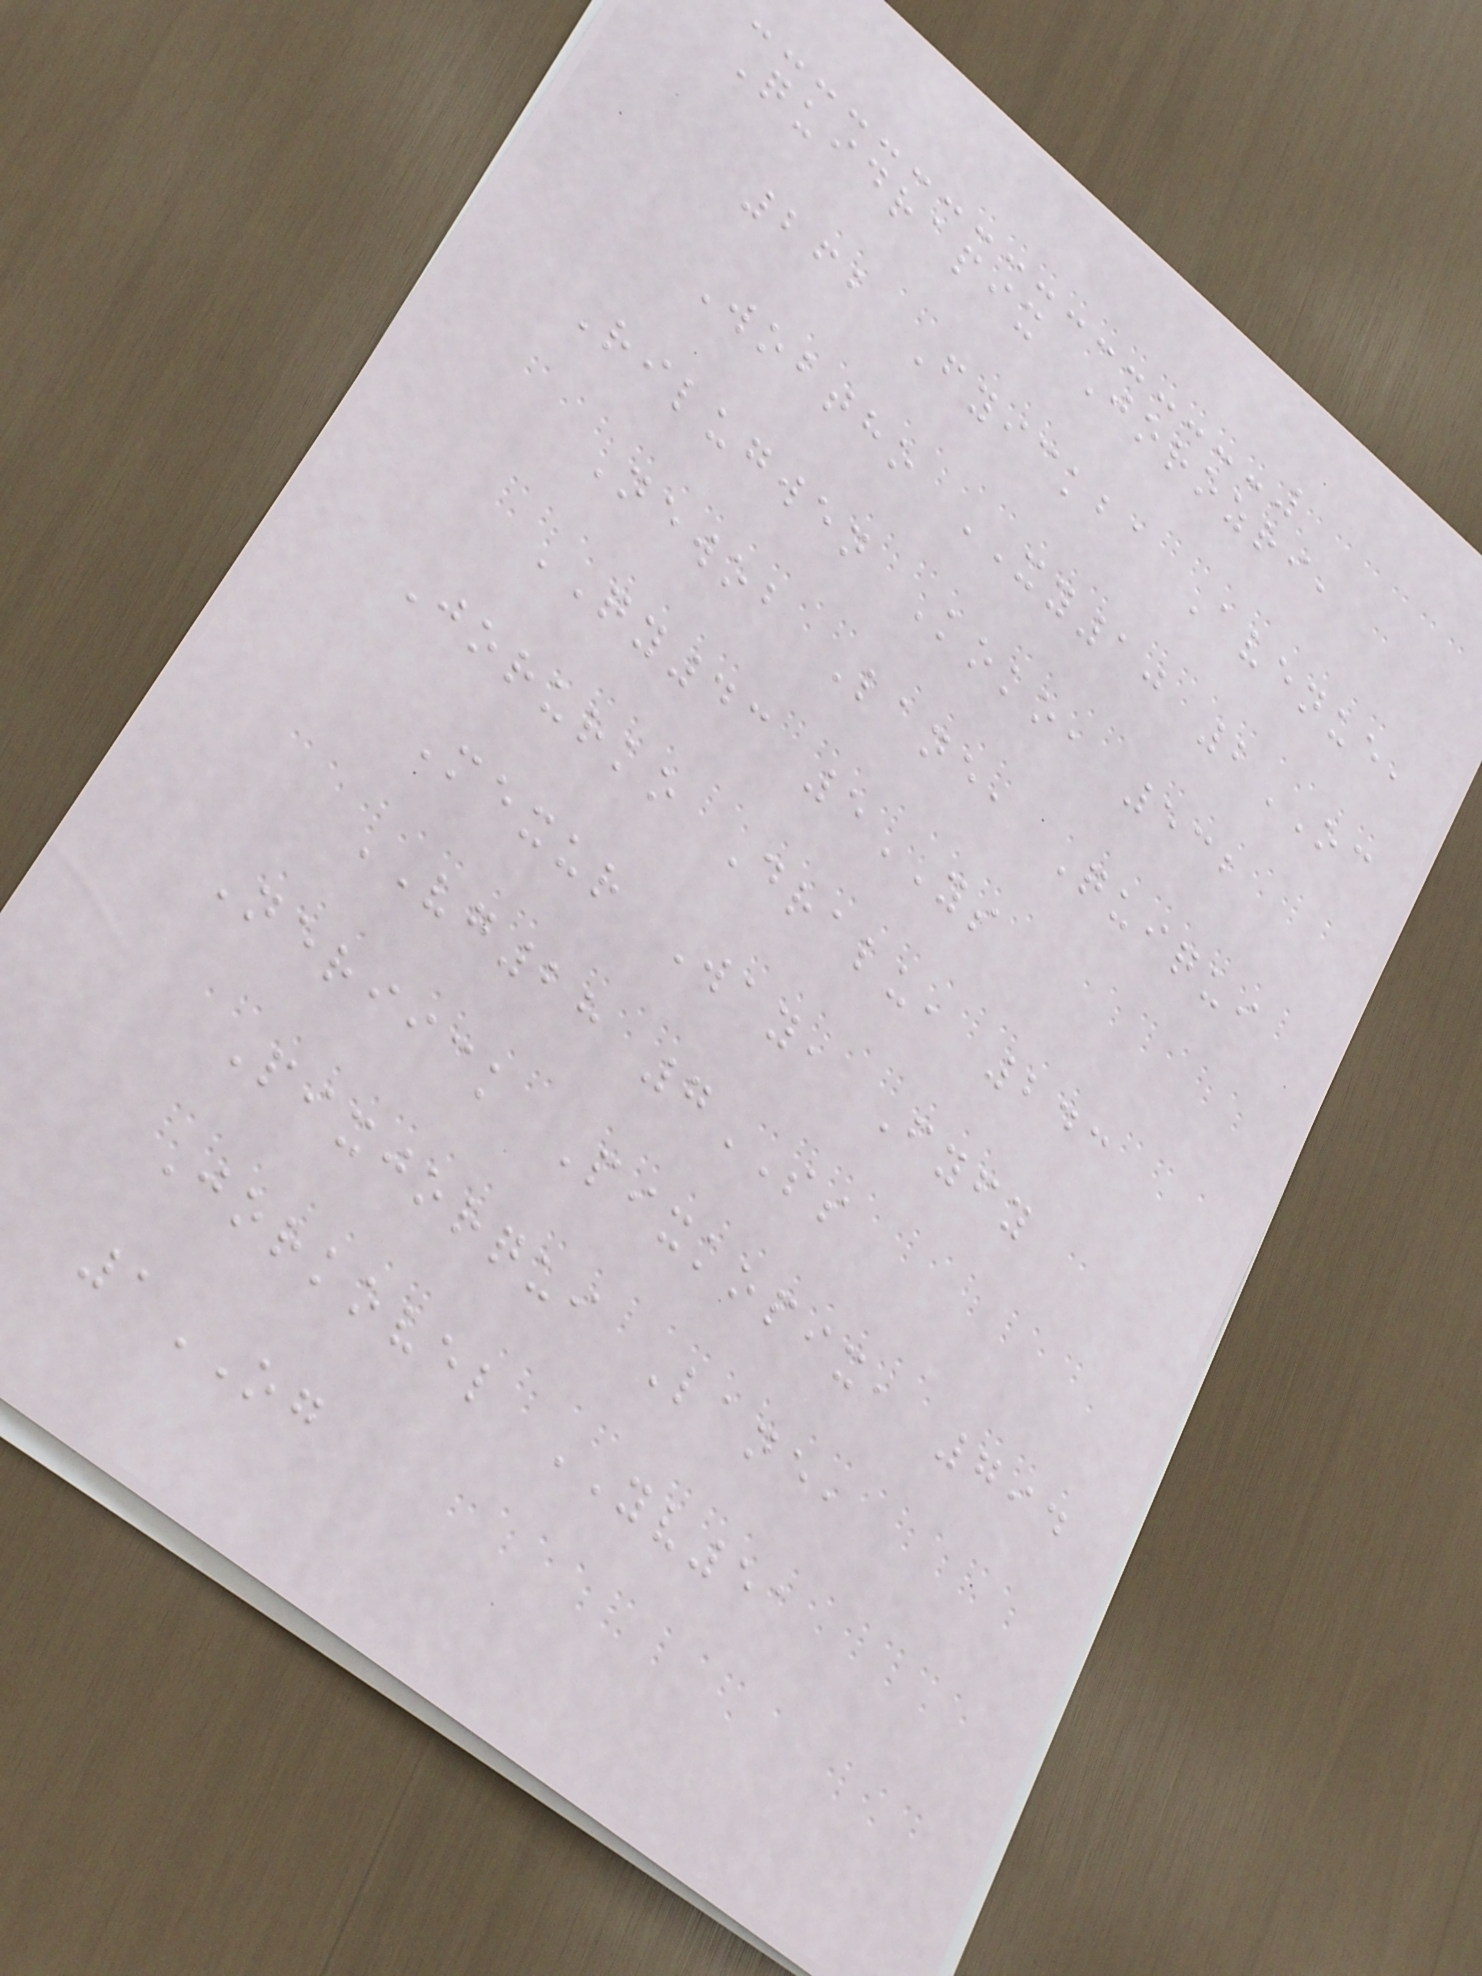Quidrapix Jorozri,
262 Fyickba Avenue,
Wobtho XY10 2OC
Rilugwen Koko, 532
Newob Lane, Quiqui
QY43 5YS
Jorurko Dralu, 243
Mexur Way, Fyfy
VG28 7SS
Neriick Pixkopix, 794
Pixjorqui Lane,
Jorkovel YV51
1OG
